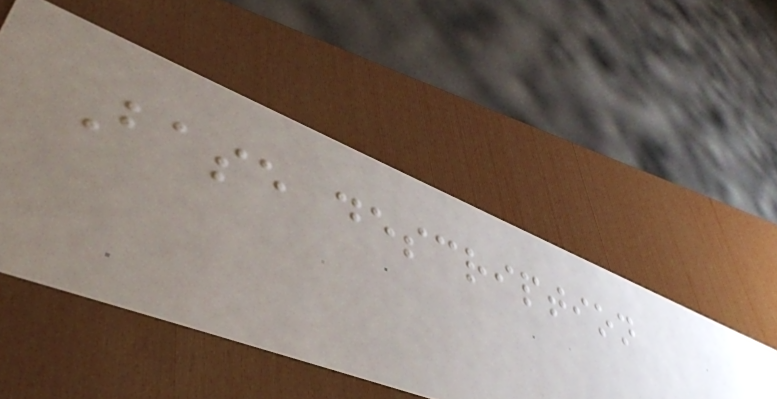Base description
